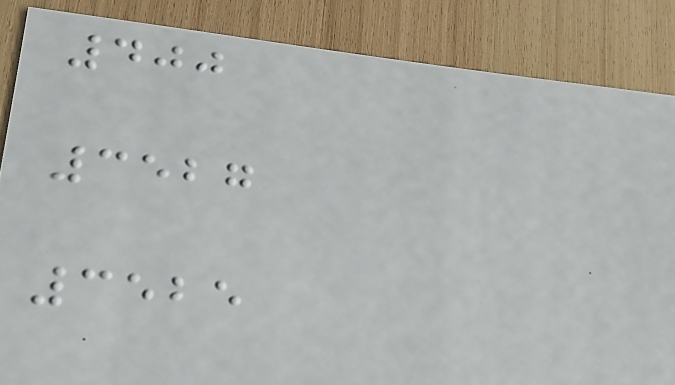400
3527
3525
